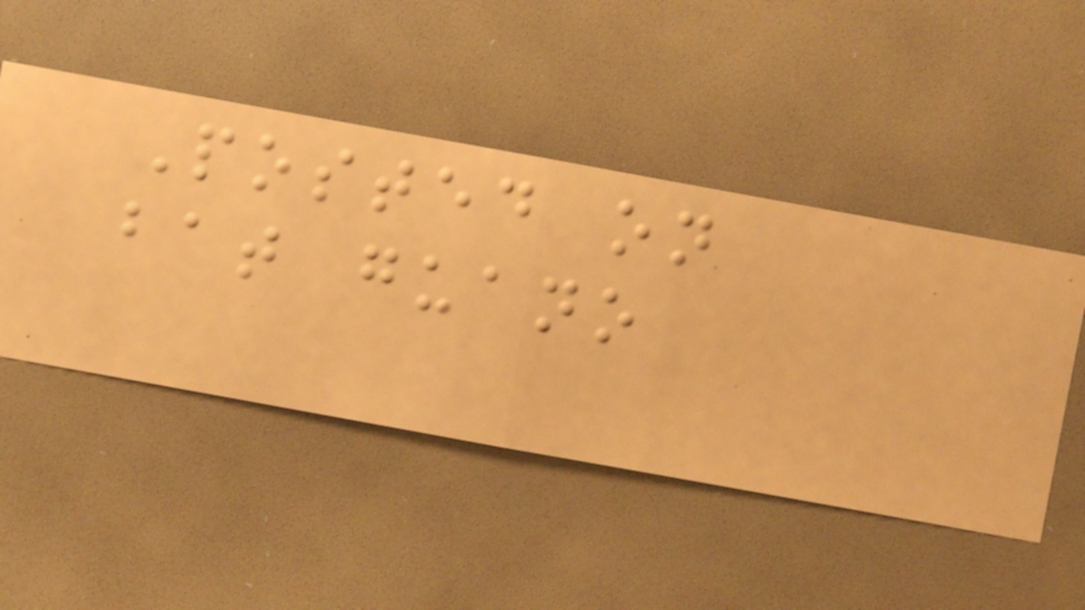Posted on
bat guano
